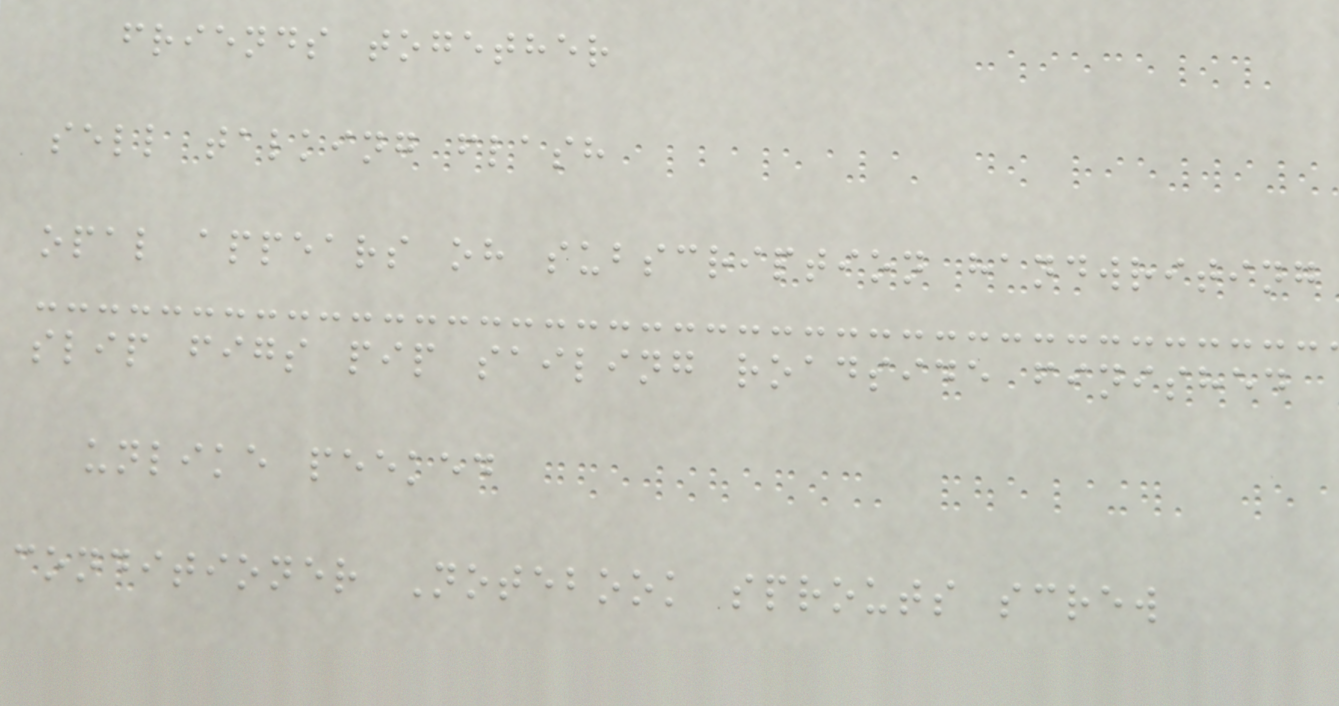friends together
sell talking flash
opal appears oh subscription handwriting
slip figs pip sailing roadside finished
unlike peeked
conditioner Notebook sprouts screw
